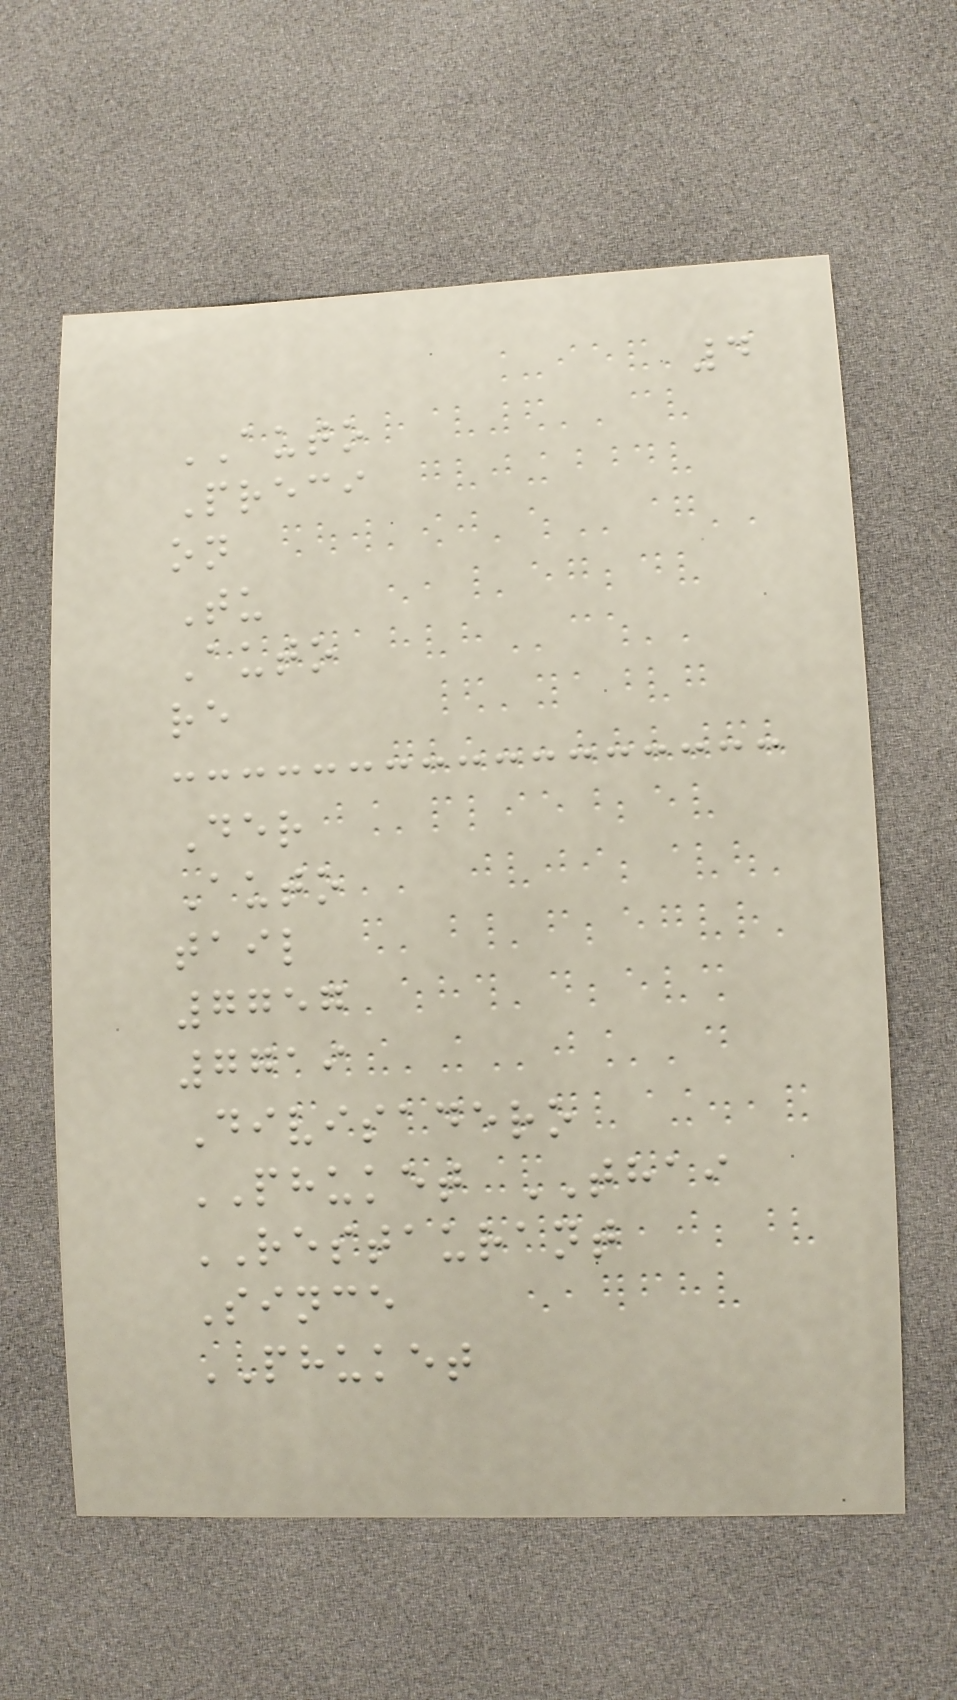4
AUTO
Preci
on
Tu
Auto
re
Der
Auto
tail
7757
7719
Divisadero
PHUKET THAI
RESTAURANT
Since
PHUKET
